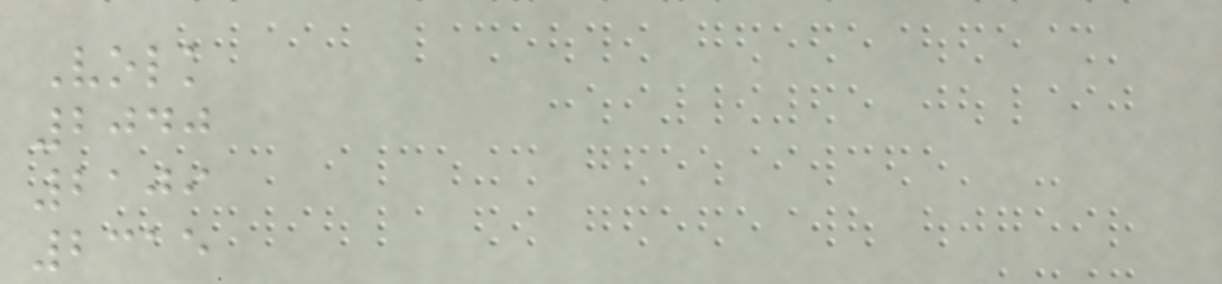Volk
2040
2109
2315
